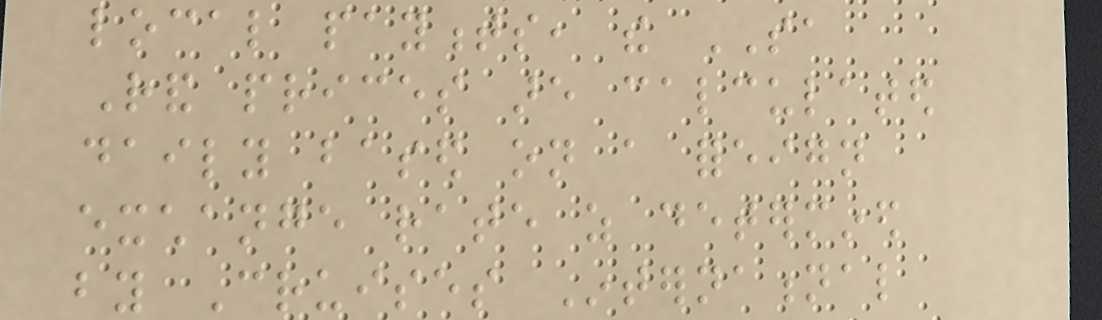local payments, the SA
Rand prices are calculated
daily based on a foreign
exchange rate as determined
by Cruises International
